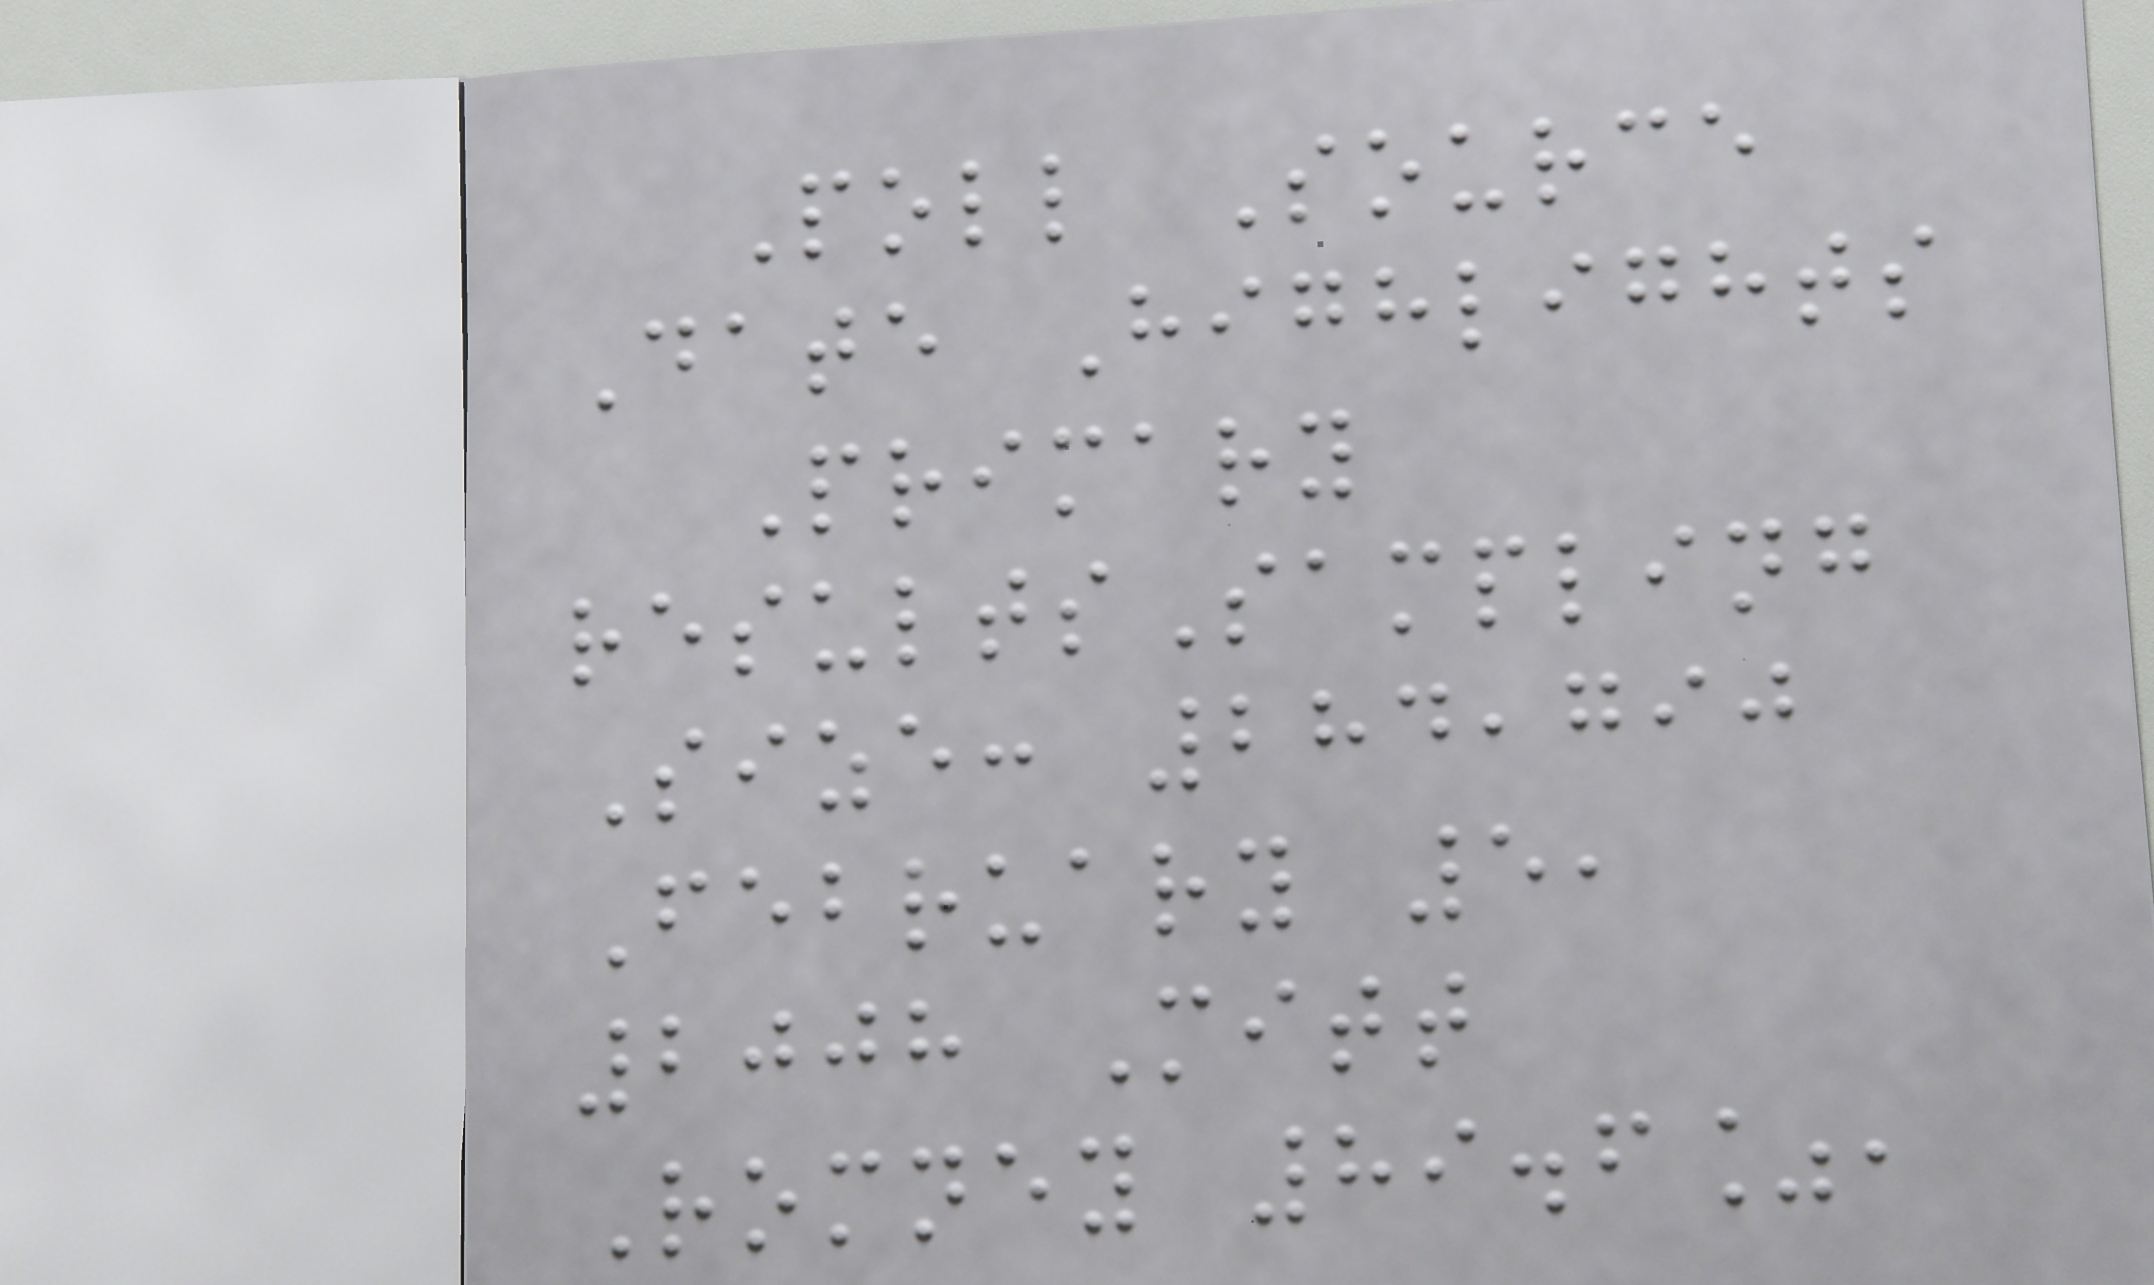Poll Source
Date Highlights
Primary
resultsSampling
Size: 284,790
February 5,
2008 Mitt
Romney 89.6%,
